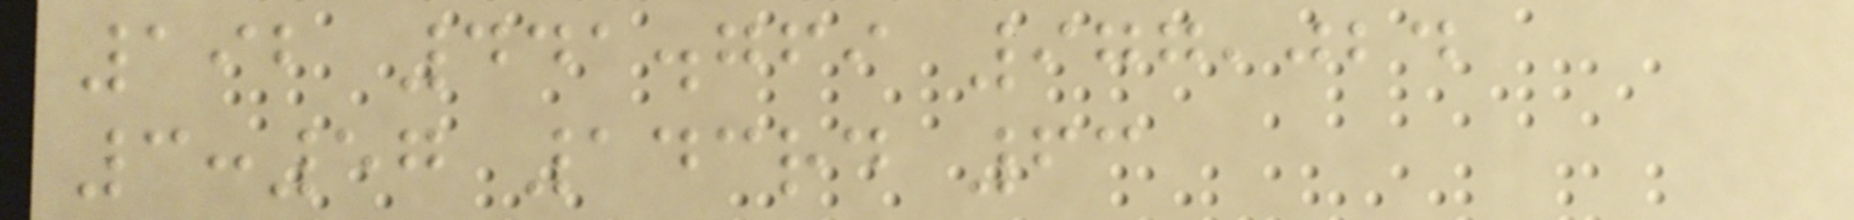192 441.769 977,024
3:57 143rd 63
